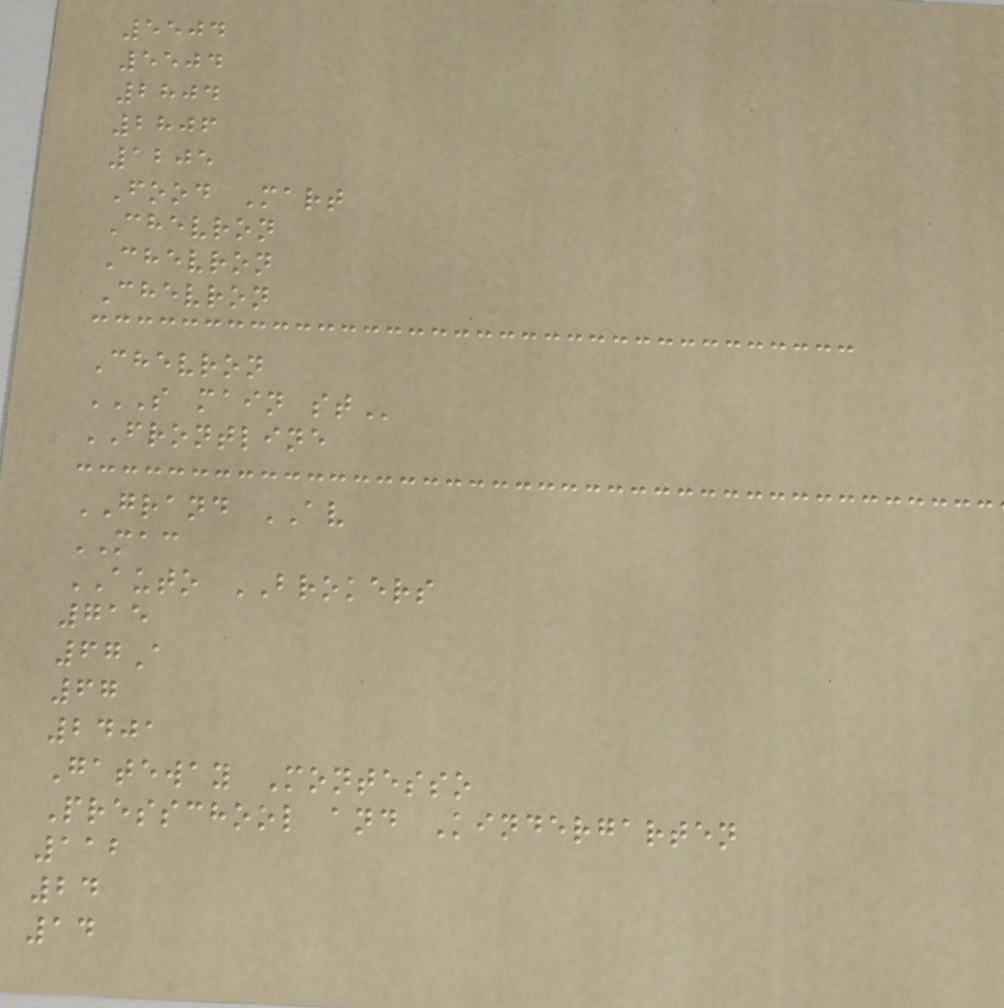5504
5504
2804
2806
1205
Food Mart
Chevron
Chevron
Chevron
Chevron
S MAIN ST
FRONTLINE
GRAND AV
MAC
AUTO BROKERS
715
67A
67
2401
Gateway Montesso
Presschool and Kindergarten
112
24
14
